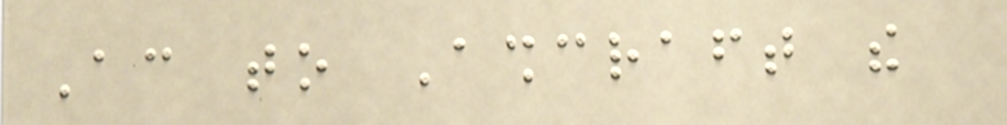According to Ashcraft the
